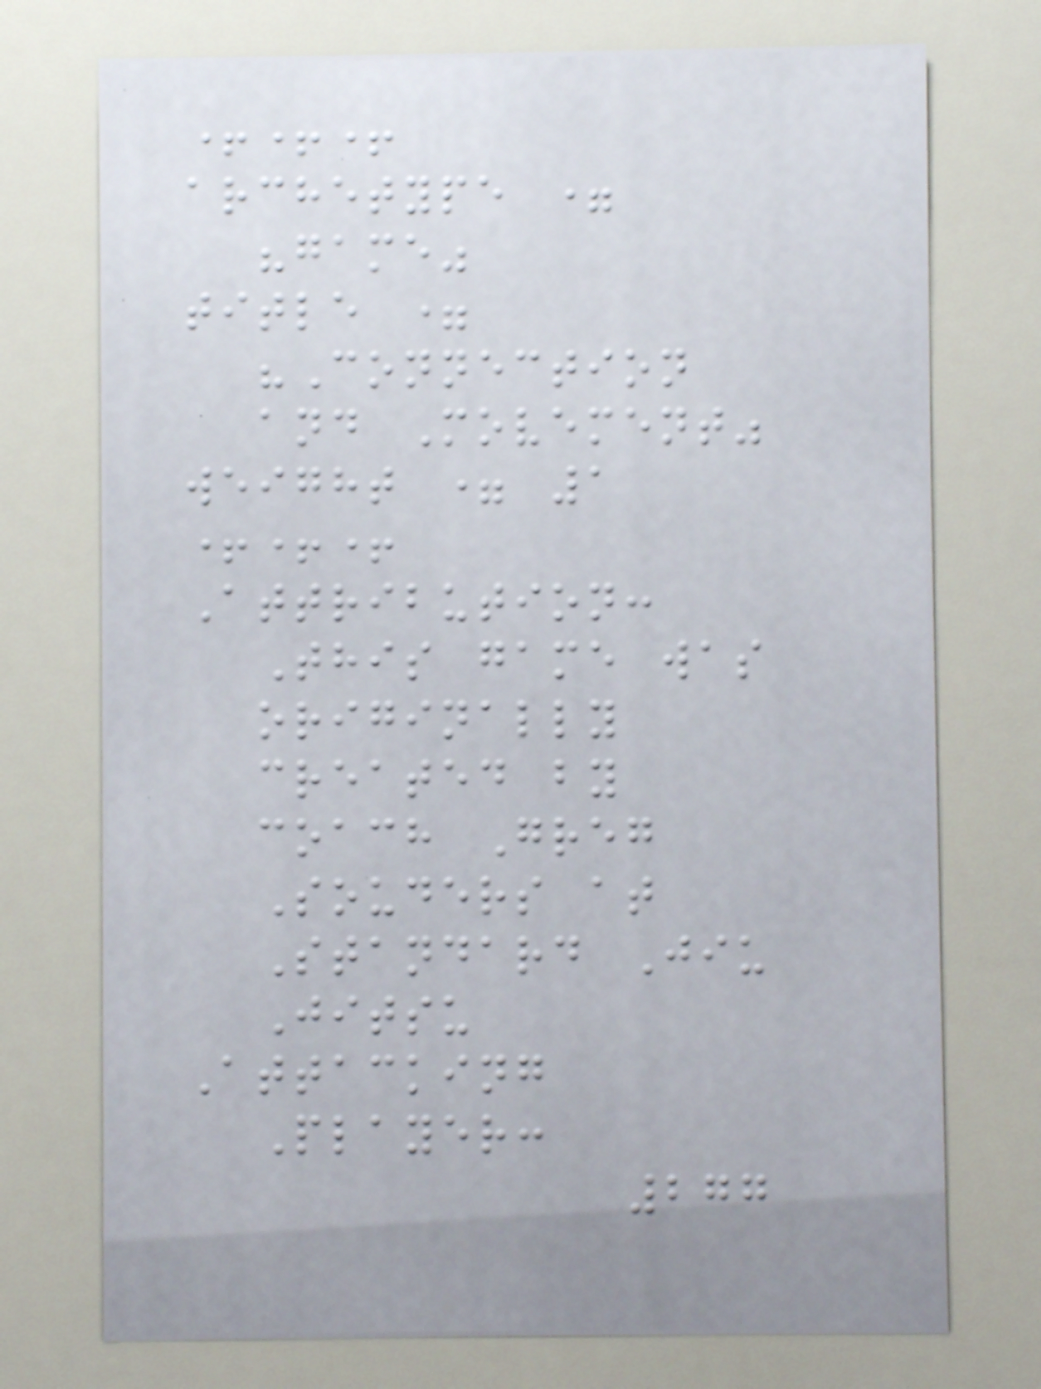+++
archetype =
"game"
title =
"Connection
and Movement"
weight = 1
+++
Attribution:
This game was
originally
created by
coach Greg
Souders at
Standard Jiu
Jitsu
Attacking
Player:
277
